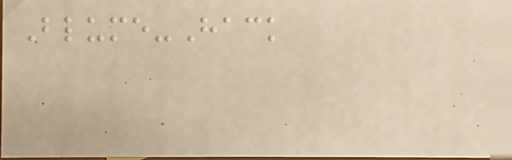Blume-Hack
